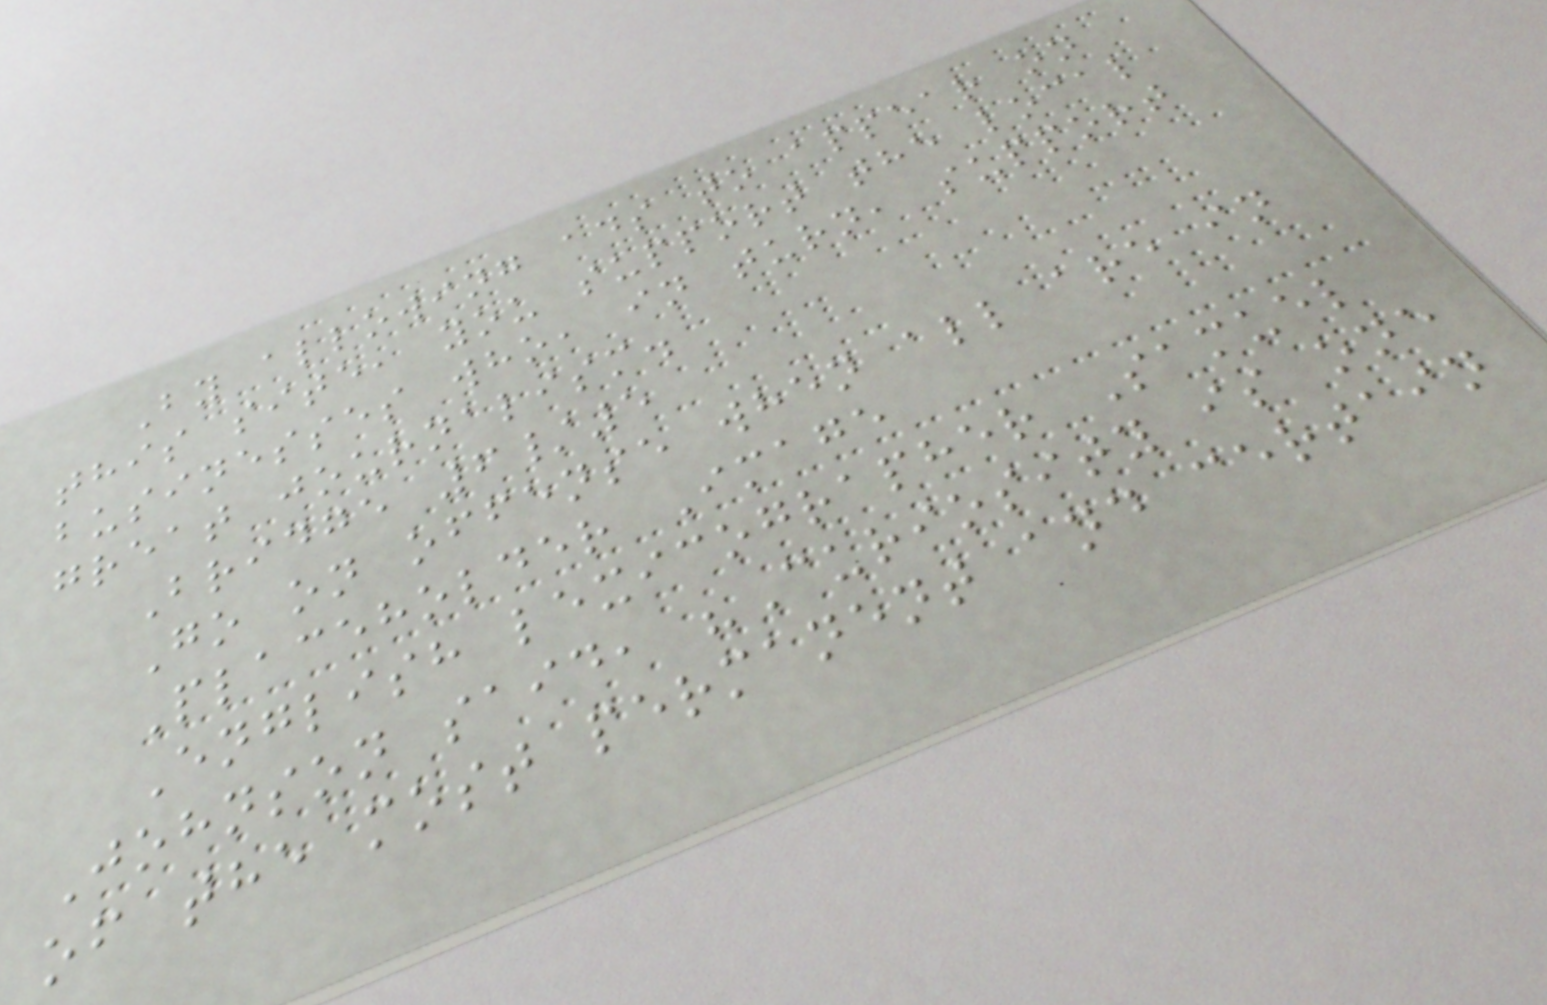By allowing ads to appear on
this site, you support the local
businesses who, in turn, support
great journalism.
Bridge 6/5
Go on offense when all are in
Placeholder Image
English lexicographer Samuel
Johnson said, "Curiosity is one
of the most permanent and certain
